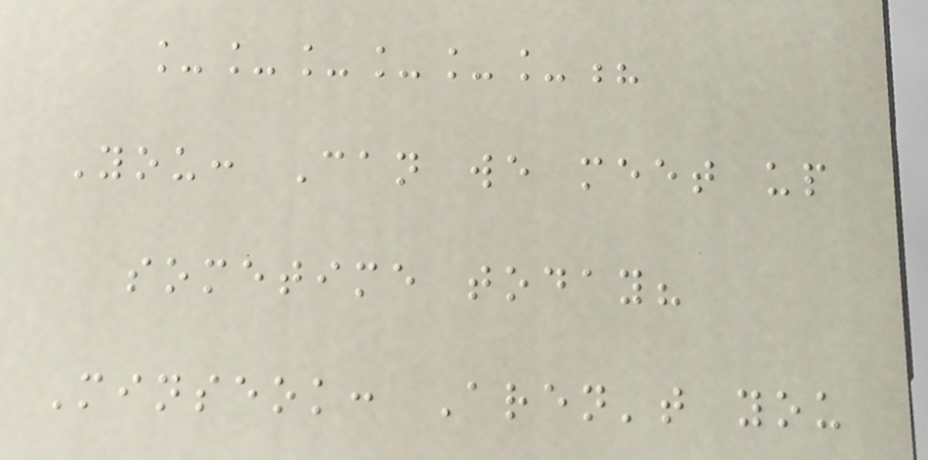______?
You: Can we meet up
sometime today?
Minseok: Aren't you
